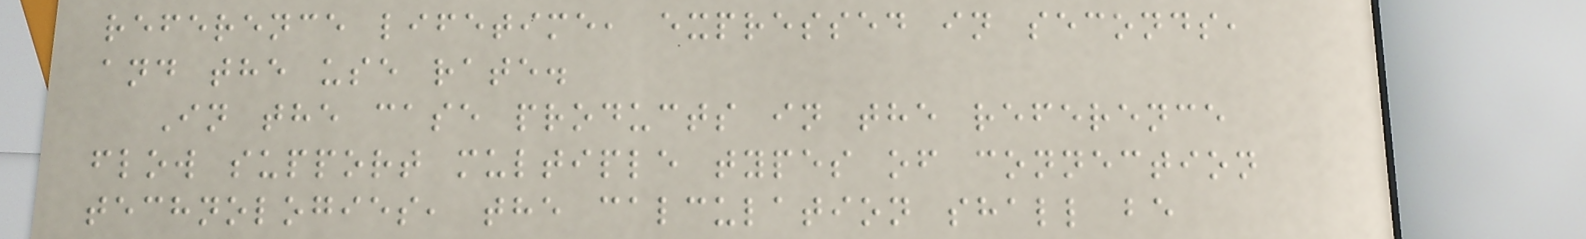reference lifetime, expressed in seconds,
and the use rate.
In the case products in the reference
flow support multiple types of connection
technologies, the calculation shall be
